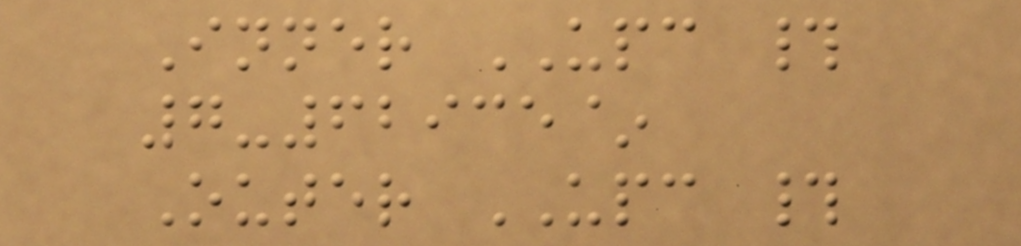Inner UPC #
7-62935~
Outer UPC #
